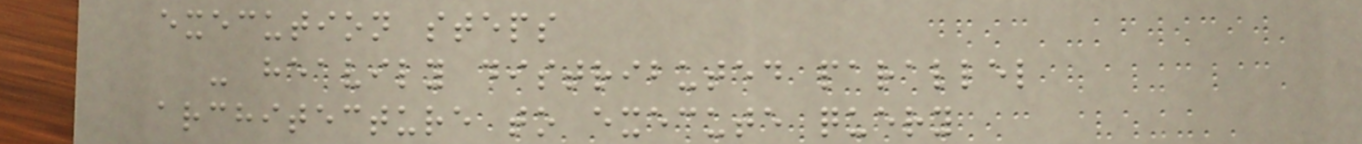execution steps
- heavily distributed parallel
architecture to execute query
